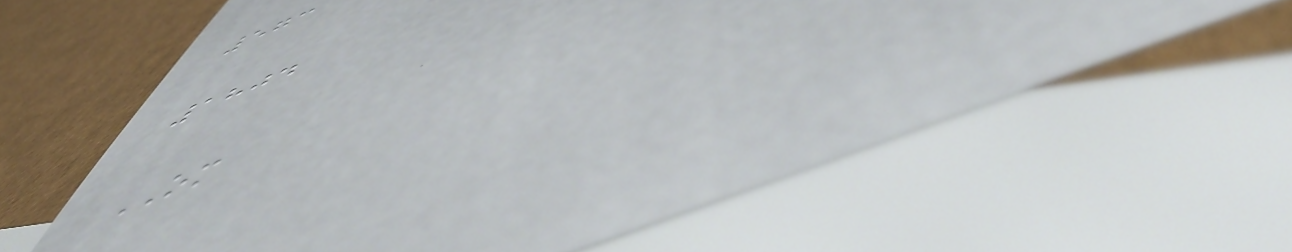573
1804
OM
